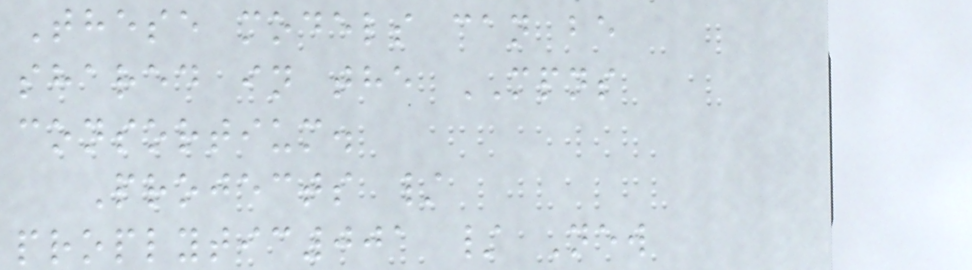These models can be
shared in the MPNS
consortium.
Projects /
proplytic001 / New
